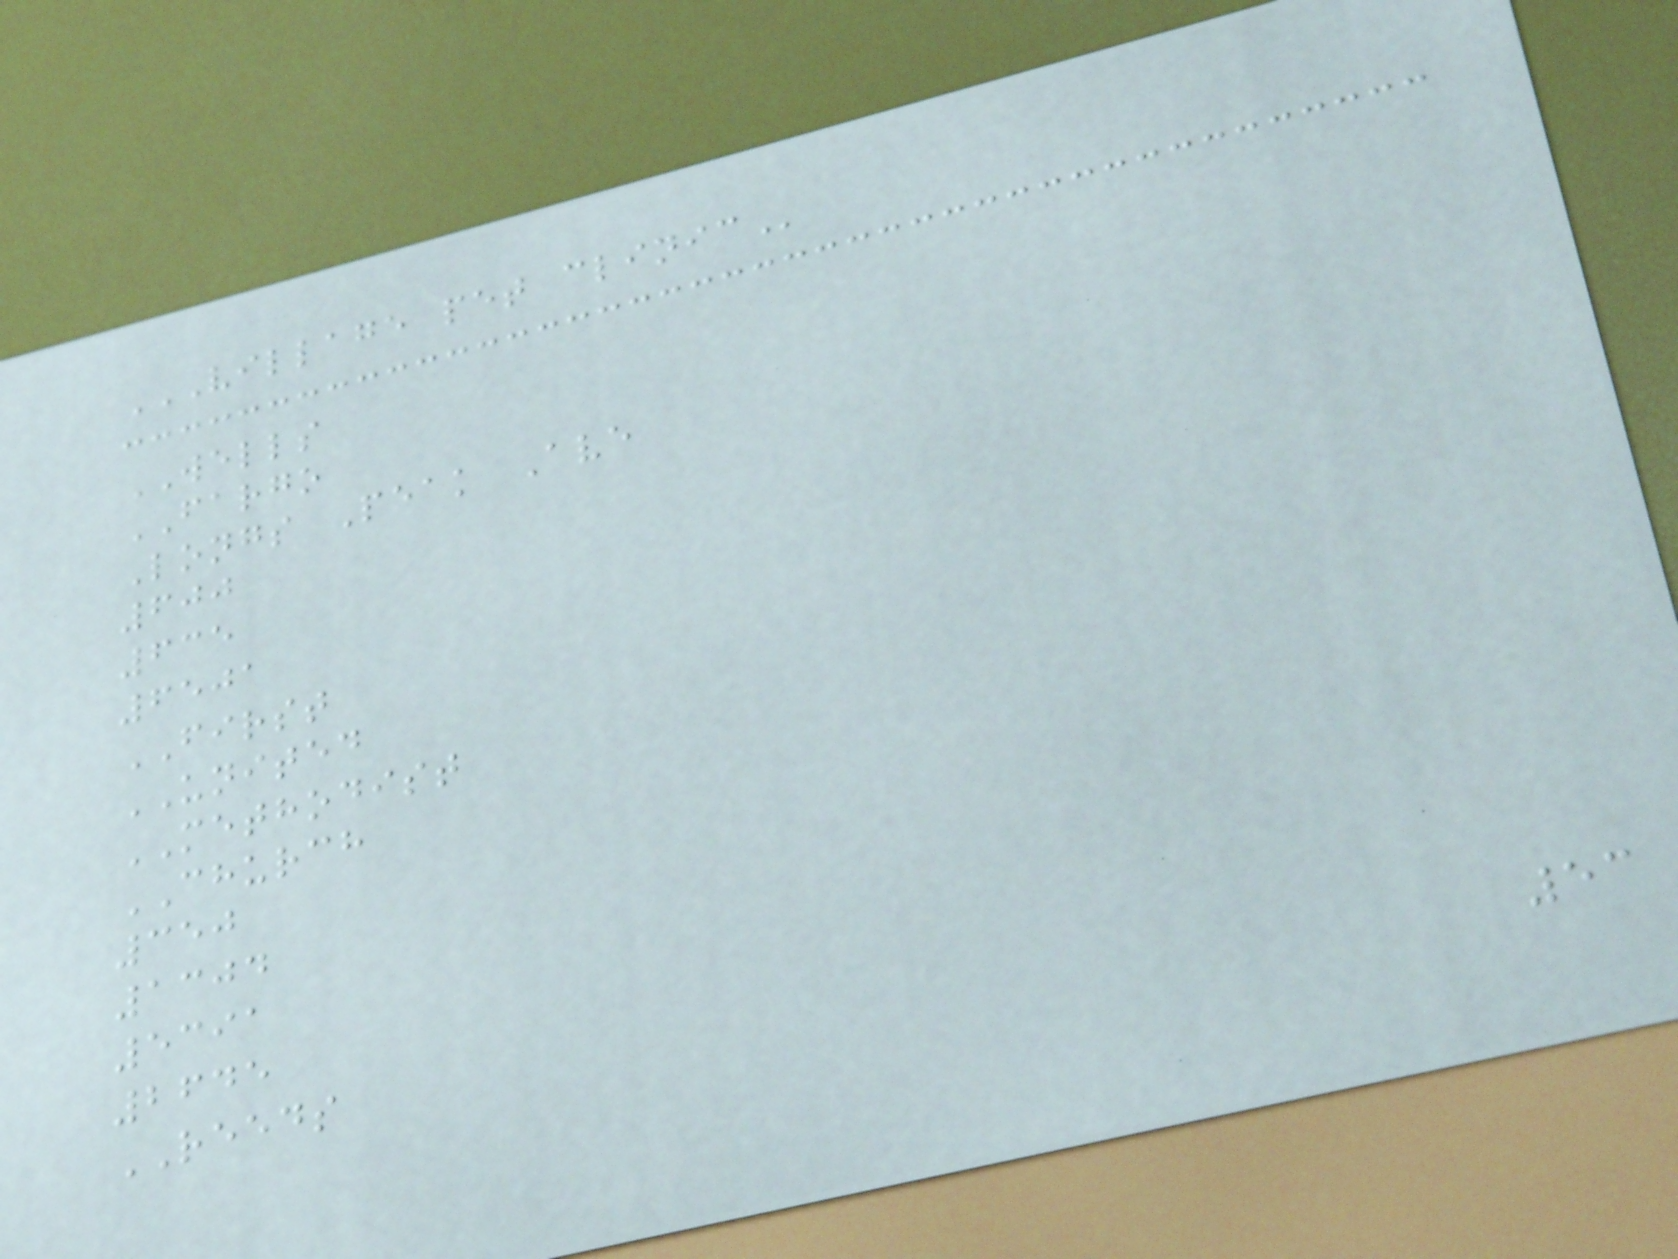VILLAGE PET CLINIC
WELLS
FARGO
Longs Peak Ave
600
635
6501
FIRST
UNITED
METHODIST
CHURCH
350
1304
5391
2645
REEDS
53
